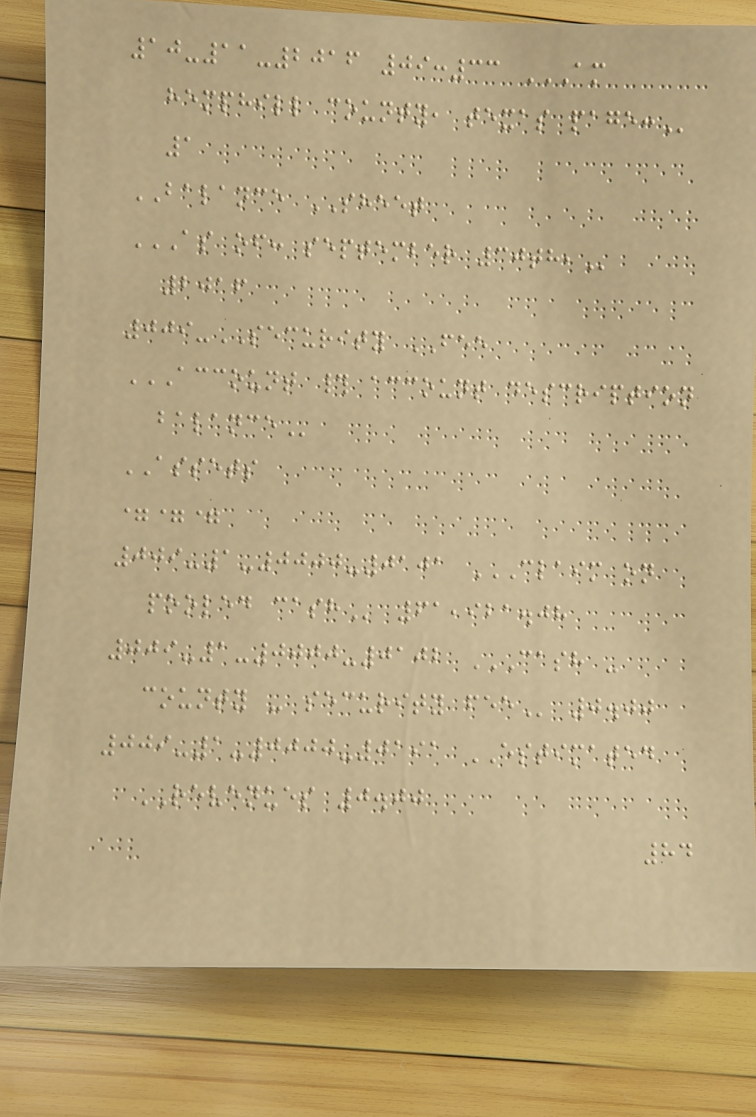10-11-2016 09:33 AM
HEMPHILL COUNTY, TEXAS PAGE:
1
BALANCE SHEET
AS OF: SEPTEMBER 30TH,
2016
009-SECURITY FEE
ACCOUNT # ACCOUNT DESCRIPTION
BALANCE
ASSETS
===
009-1-0000-0101 CLAIM ON
POOLED CASH 61,921.08
009-1-0000-0102 CASH -
COUNTY - SECURITY FEE 0.00
009-1-0000-0191 ESTIMATED
REVENUES 0.00
84
